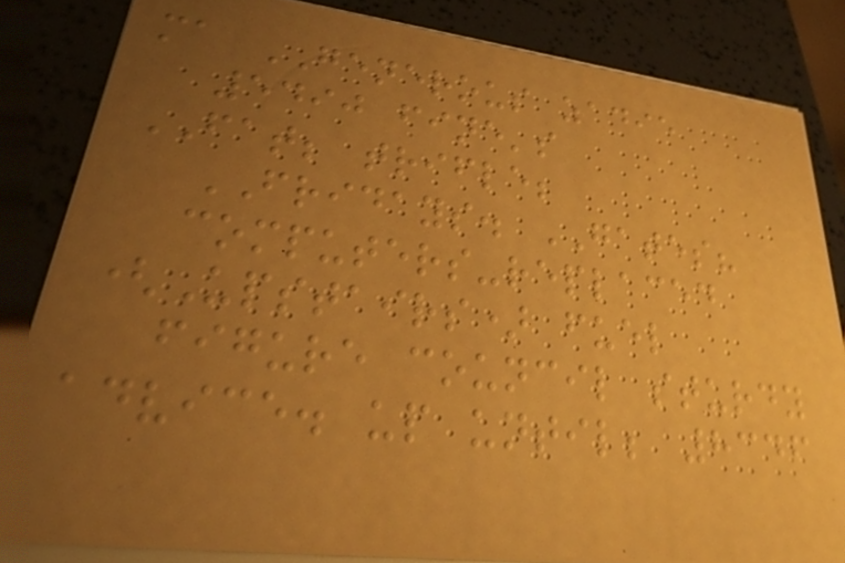ma GENEROUS zadie
5490 fine's
FAT; trifle;
FRIDAYS. GATES?
computers-replaced
(Upstairs) fuel
figure council sturdy
advice. up until; 8346
